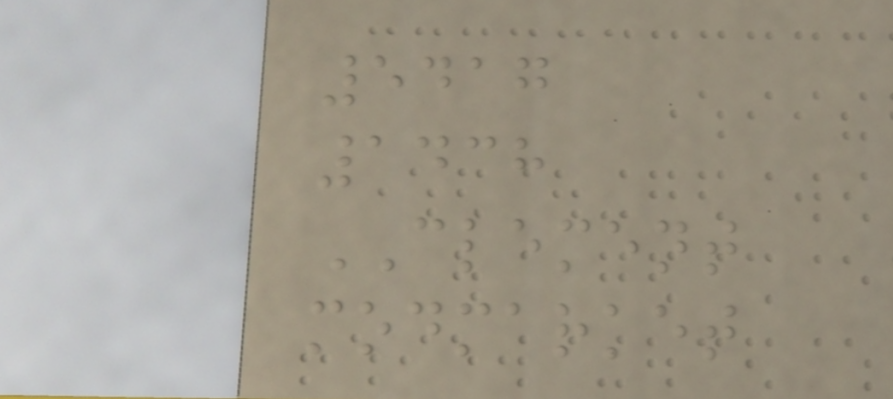5417
1438
CLEMENT
modmarket
